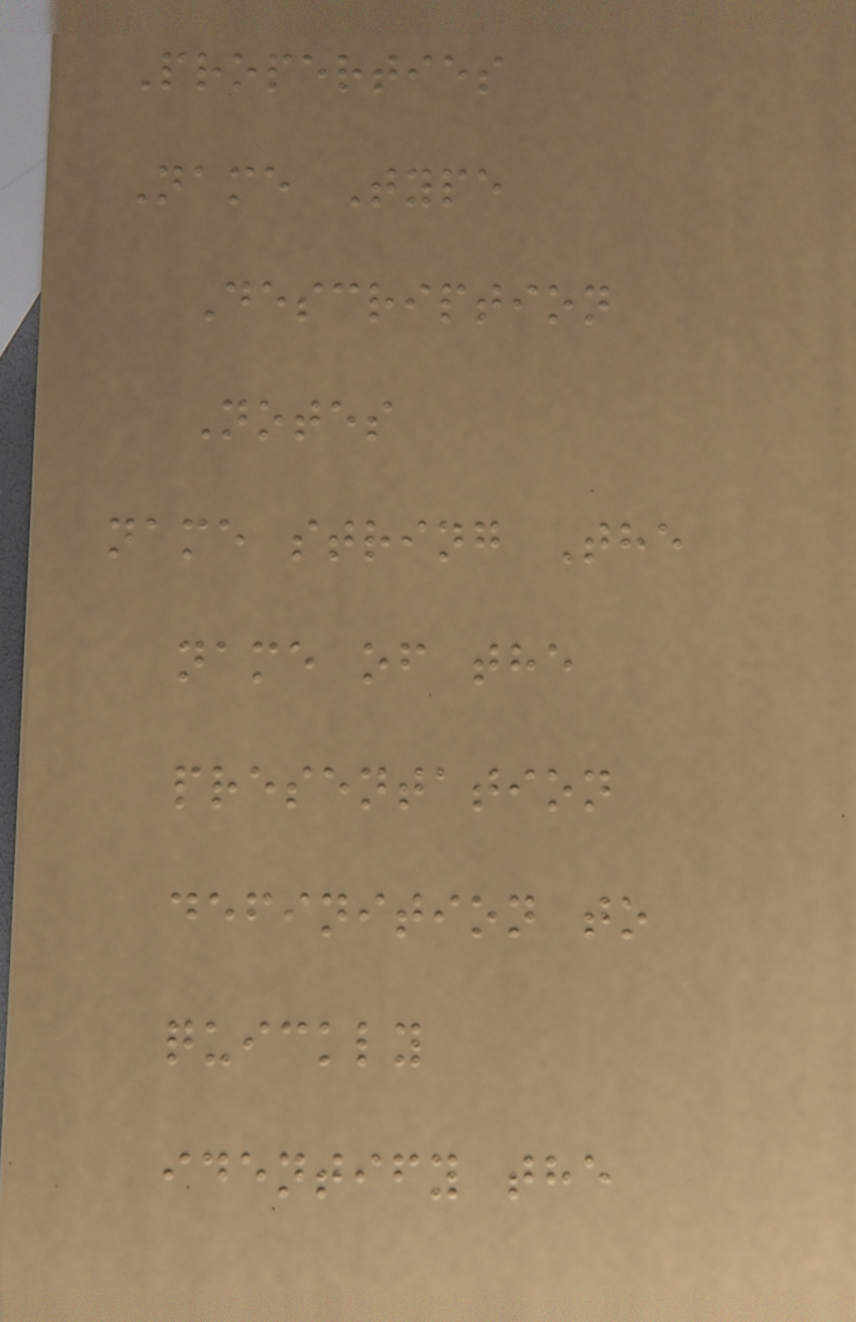Properties
Name Type
Description
Notes
name string The
name of the
presentation
definition to
quickly
identify the
